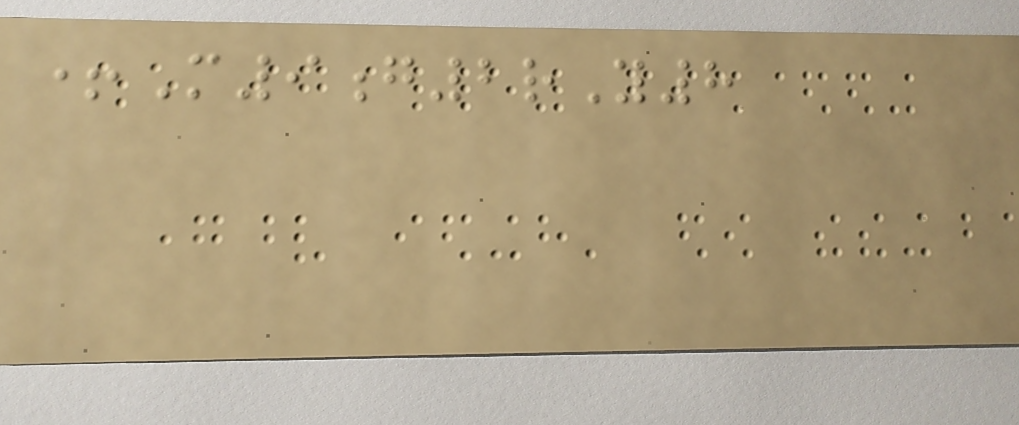+M9g2rY8
